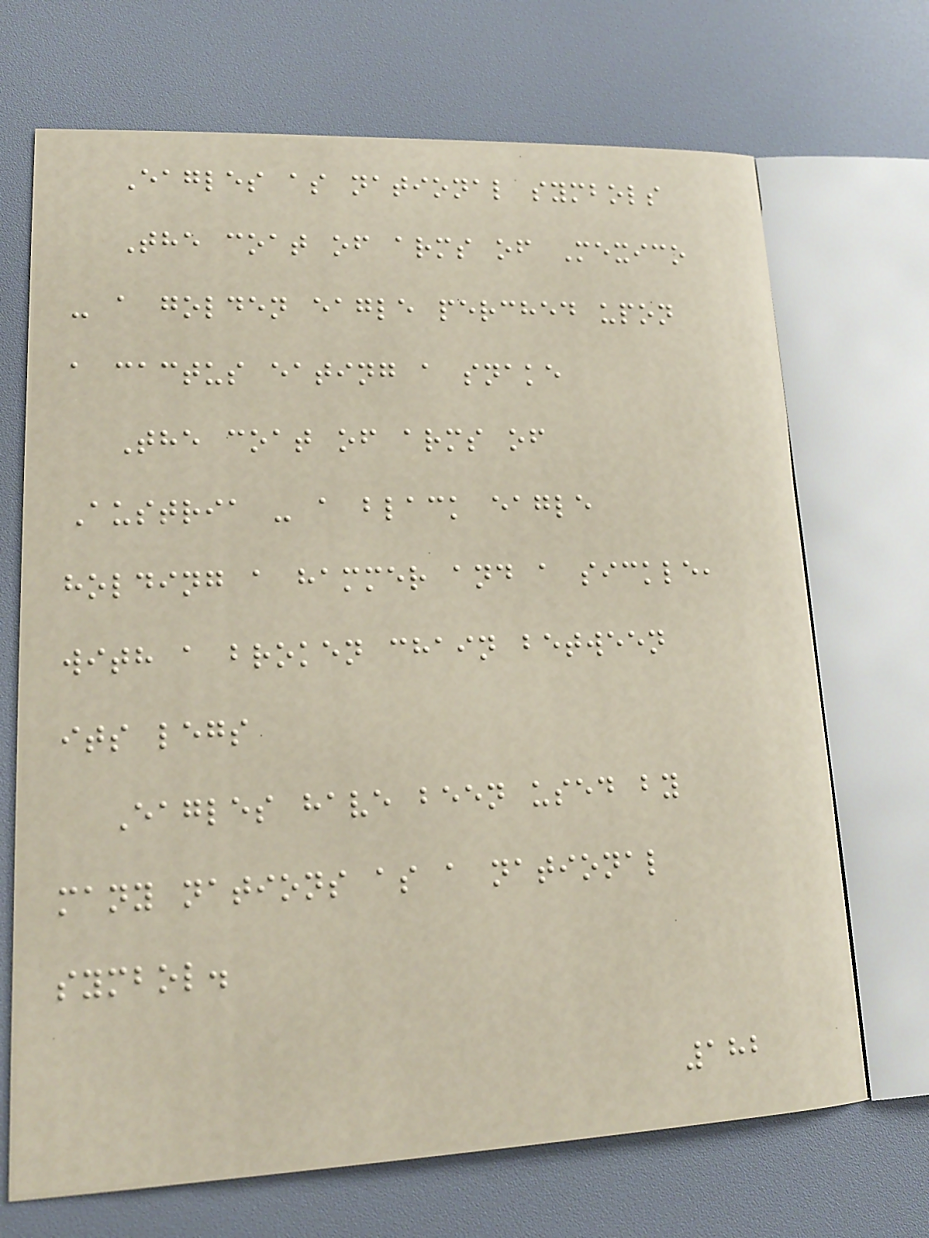Eagles as national symbols
The coat of arms of Mexico
- a golden eagle perched upon
a cactus eating a snake
The coat of arms of
Austria - a black eagle
holding a hammer and a sickle,
with a broken chain between
its legs
Eagles have been used by
many nations as a national
symbol.
182
